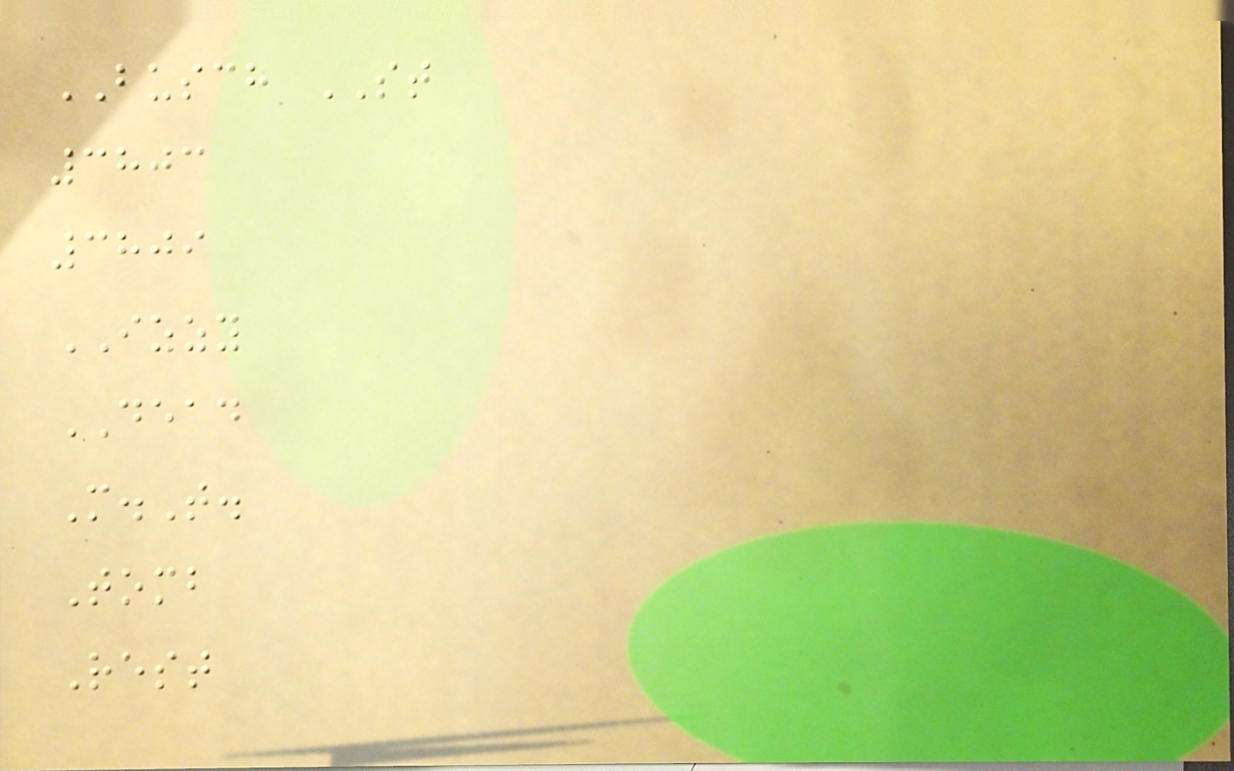BUSCH ST
3803
3809
IZZY
DEAD
M.T.
Tomb
Rest
